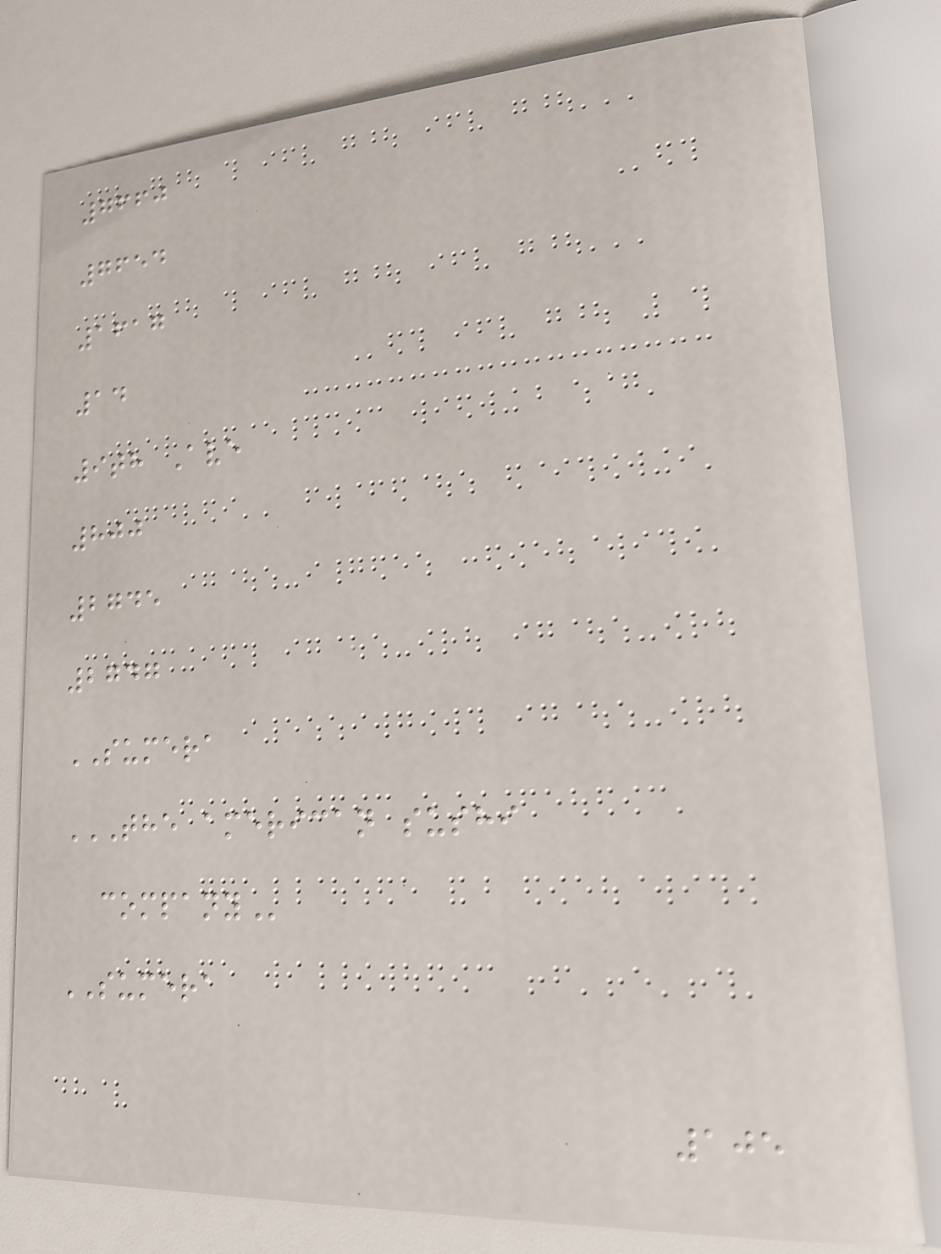7660
7654
1617
14
9th Ave
800
2745
2747
SUMERA
THE AMERICAN SUSHI
COMPANY
SUMERA
105
